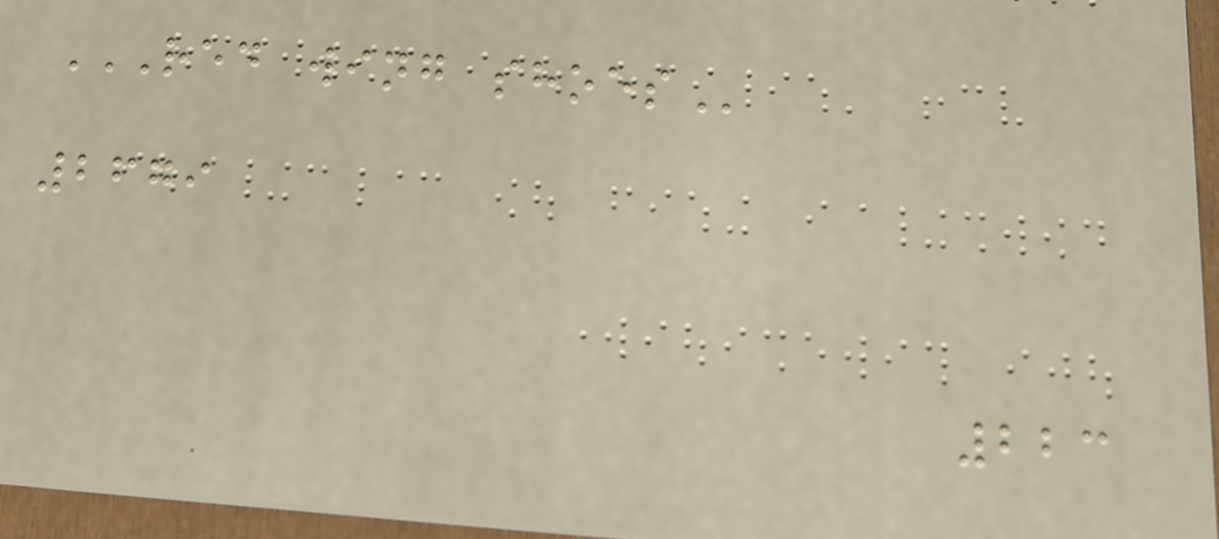RED WING SHOES
2679
223
